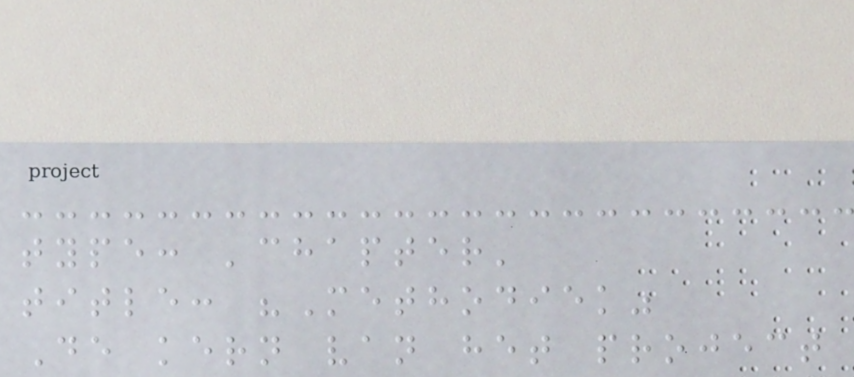type: 'chapter'
title: "Methodiek"
De kern van het project
